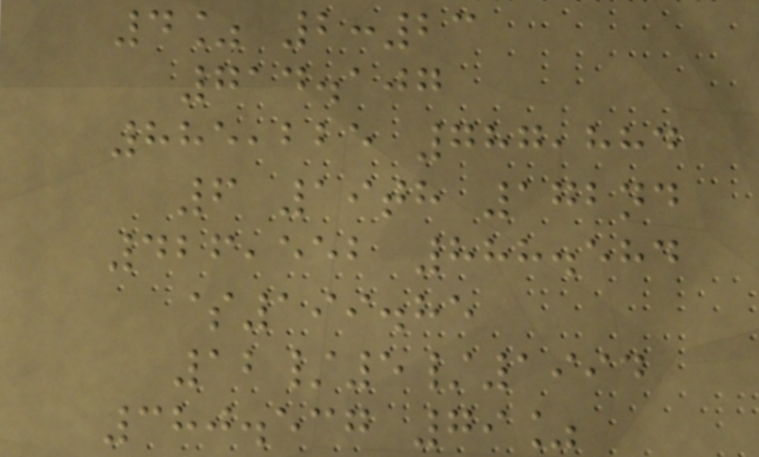4% 2:23
714.107
885,225 787,884
6 19th 172nd
426,552 888.584
$199.85
12/5/1994
380.537 79%
